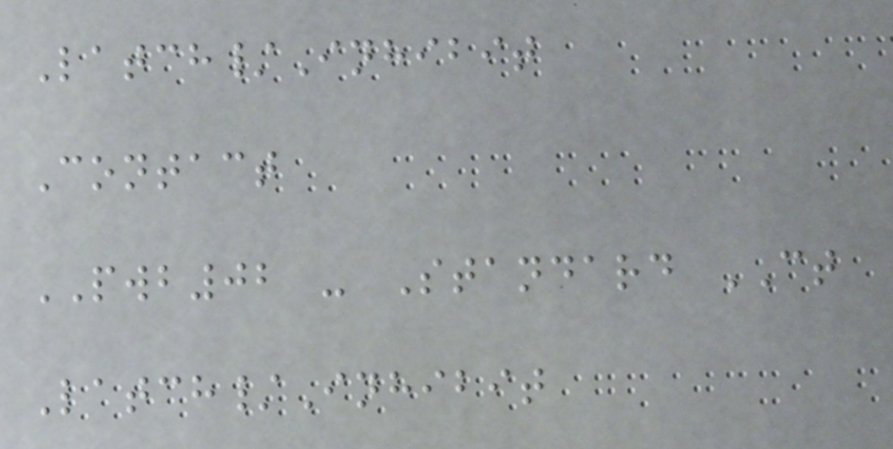Latch/Inhibit
Contact
PWB02 - Standard CT
Latch/Inhibit
